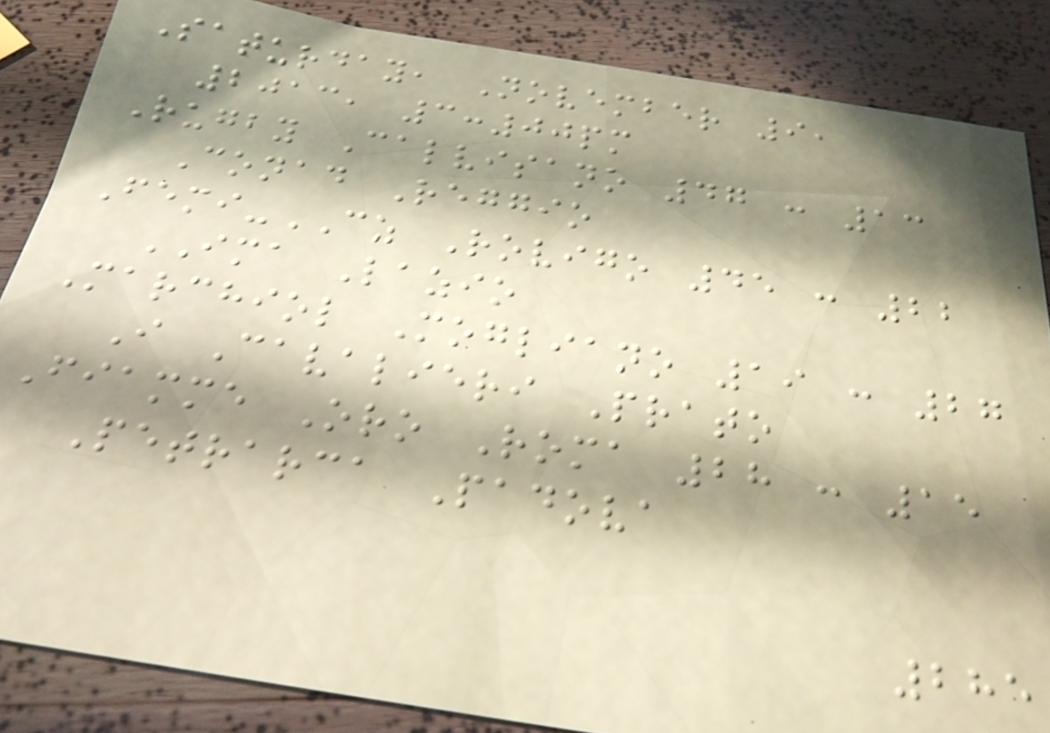Saturday, November 9,
2013, 3:00pm
Rugby Calvisano 47 : 13
Conad Reggio
Femi-CZ Rovigo 45 : 22
IMA Lazio
Marchiol Mogliano 19 : 27
I Cavalieri Prato
Fiamme Oro Roma 28 : 15
Petrarca Padova
285
